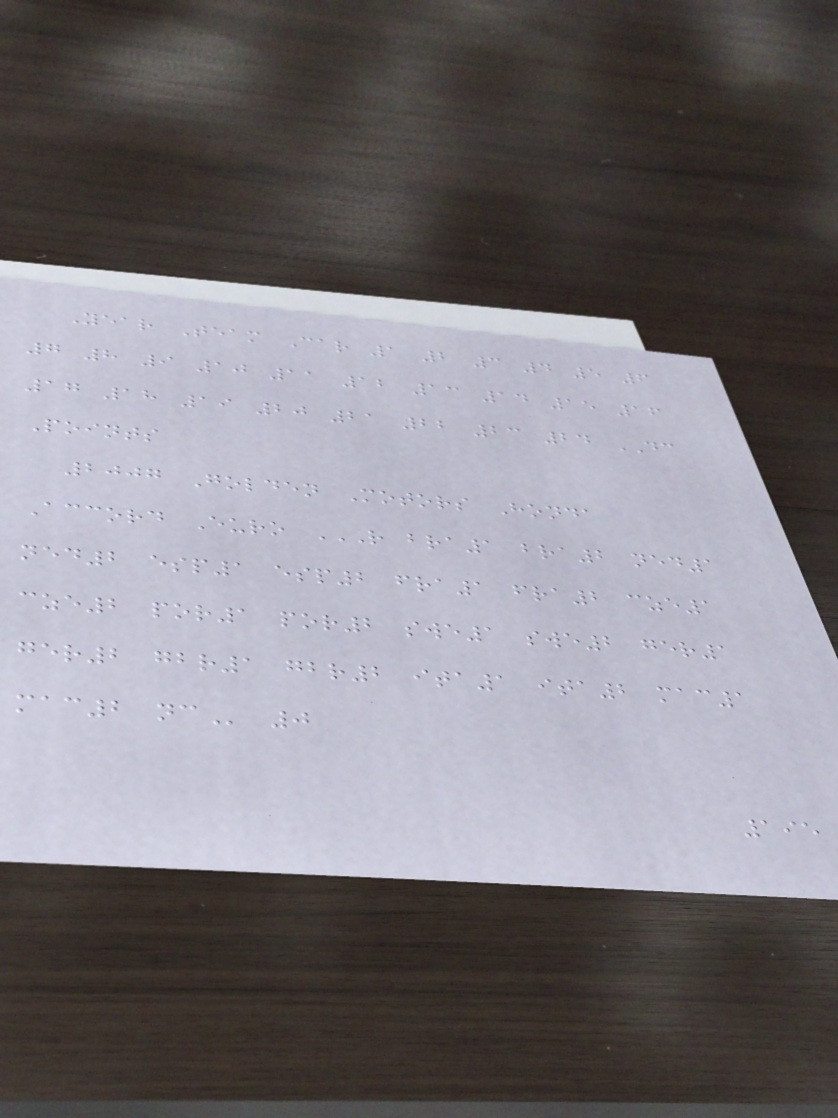Year Team Car 1 2 3 4 5 6
7 8 9 10 11 12 13 14 15 16
17 18 19 20 21 22 23 24 DC
Points
2007 Golden Motors Honda
Accord Euro R BRA1 BRA2 NED1
NED2 ESP1 ESP2 FRA1 FRA2 CZE1
CZE2 POR1 POR2 SWE1 SWE2 GER1
GER2 GBR1 GBR2 ITA1 ITA2 MAC1
MAC2 NC 0
195
